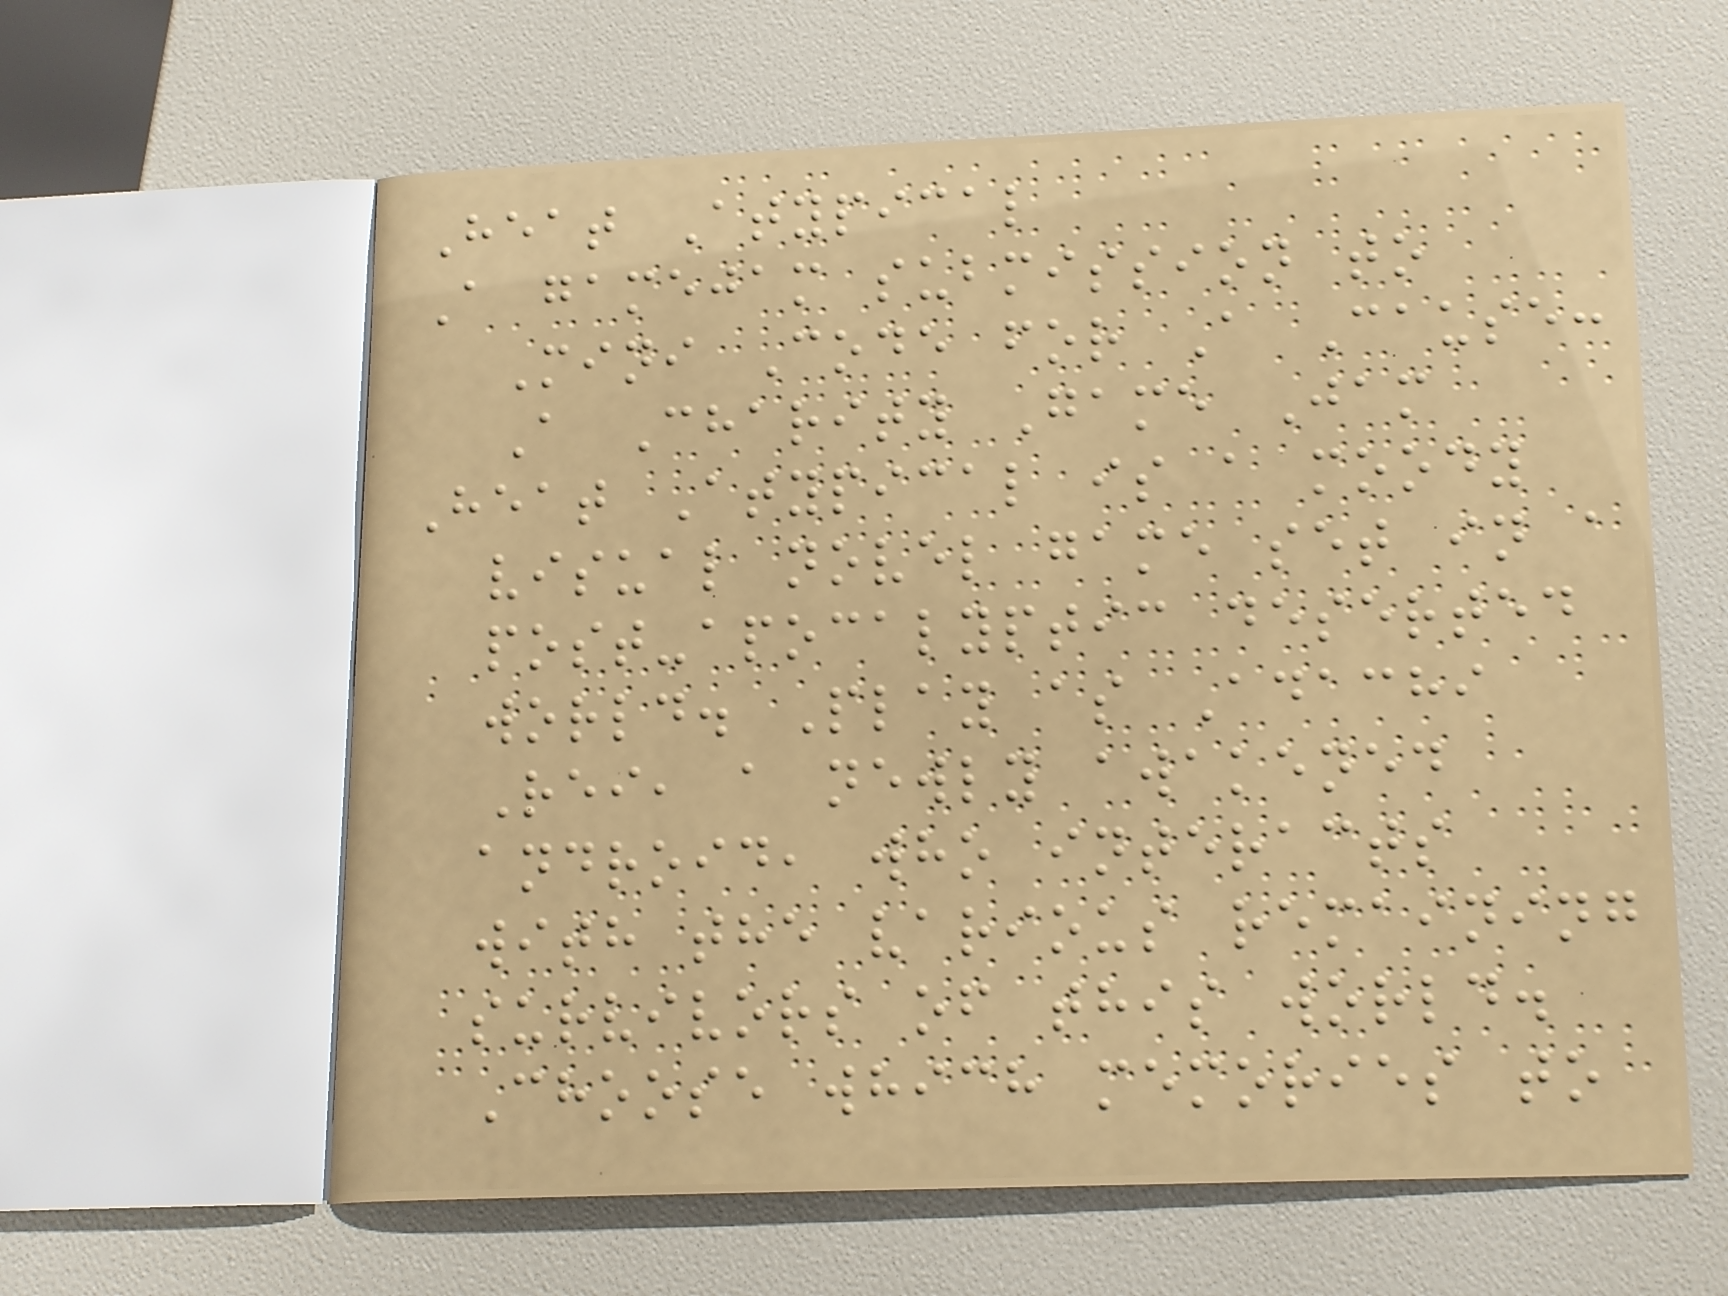Heat Atypical
A gamejam submission to
Mini Code for A Cause:
A Charity Game Jam
Heat Atypical is a moody
visual novel game set in a
post-apocalyptic deserted
world. Play as Adachi
Rei, a newly awakened
android, who interacts
with the various remaining
survivors of this world.
Choose which memories to
